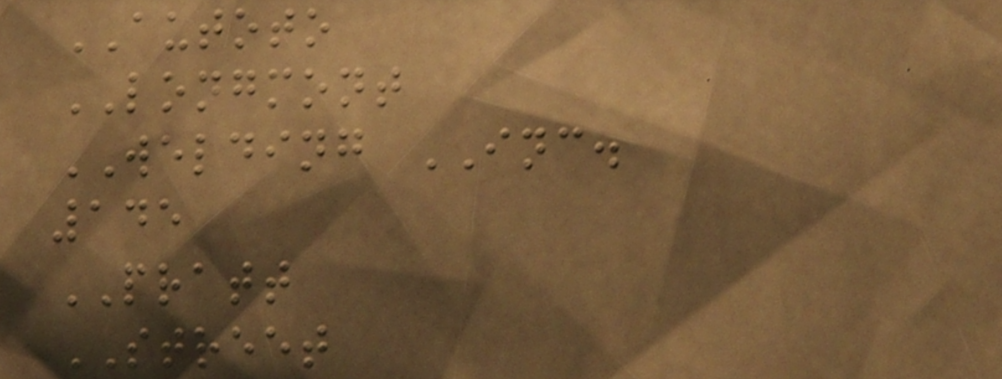AUTOTO
LONGMONT
WELDING INC.
145
PRATT
STREET
